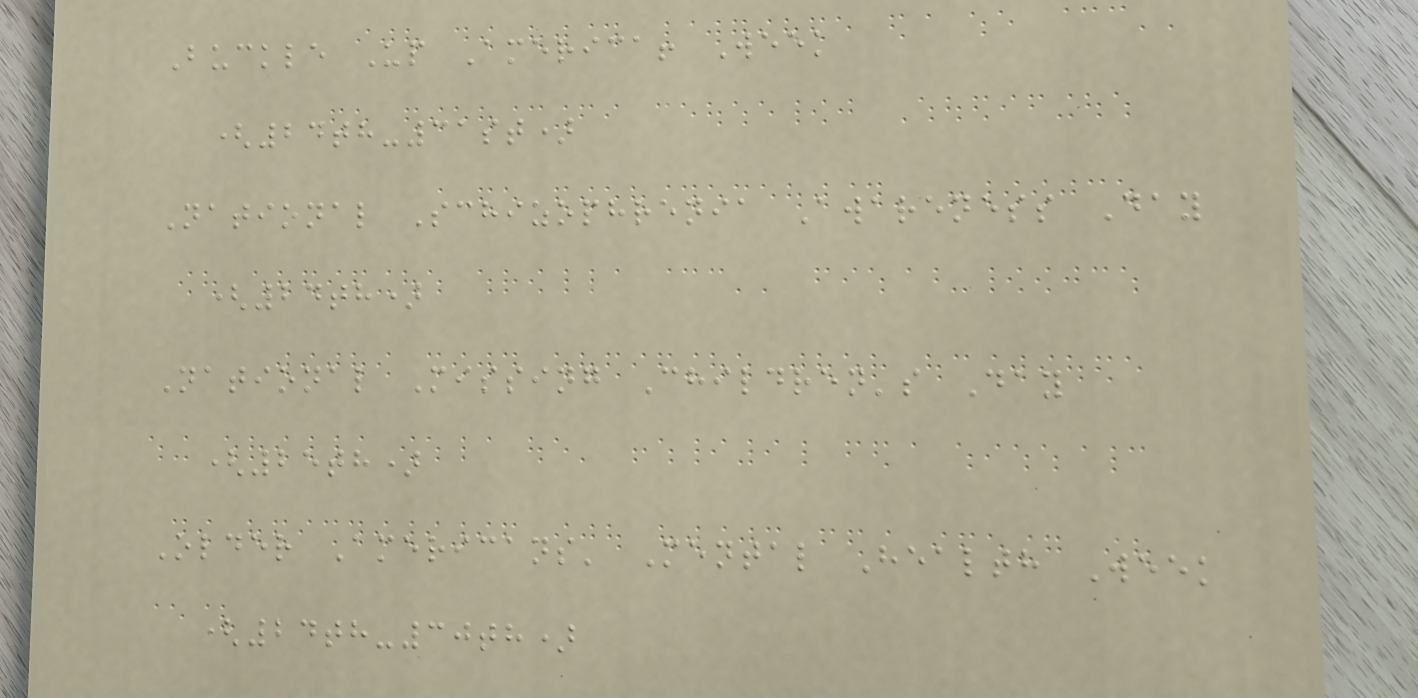Buckle Up America! Week
(24th-31st)
National Schizophrenia Awareness Day
(24th)
National Missing Children's Day
(25th)
Older Americans' Mental Health Week
(24th-30th)
